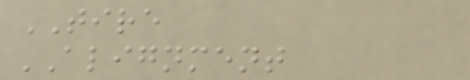TIRE
ALIGNMENT
